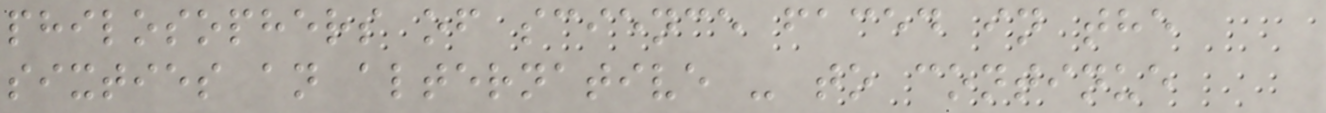philosophers of science faced in the
sixties an alternative - to continue
